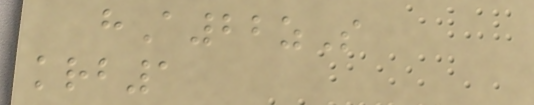hA22zS
krb1
